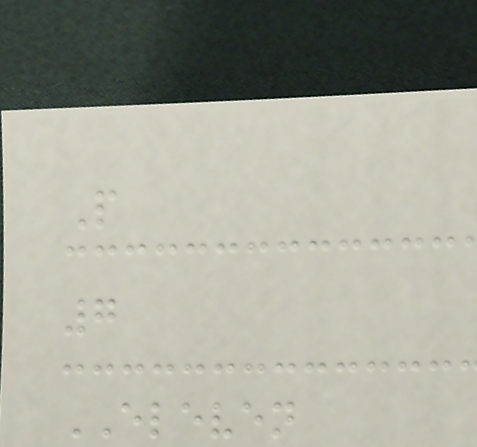P
7
ELEVEN
